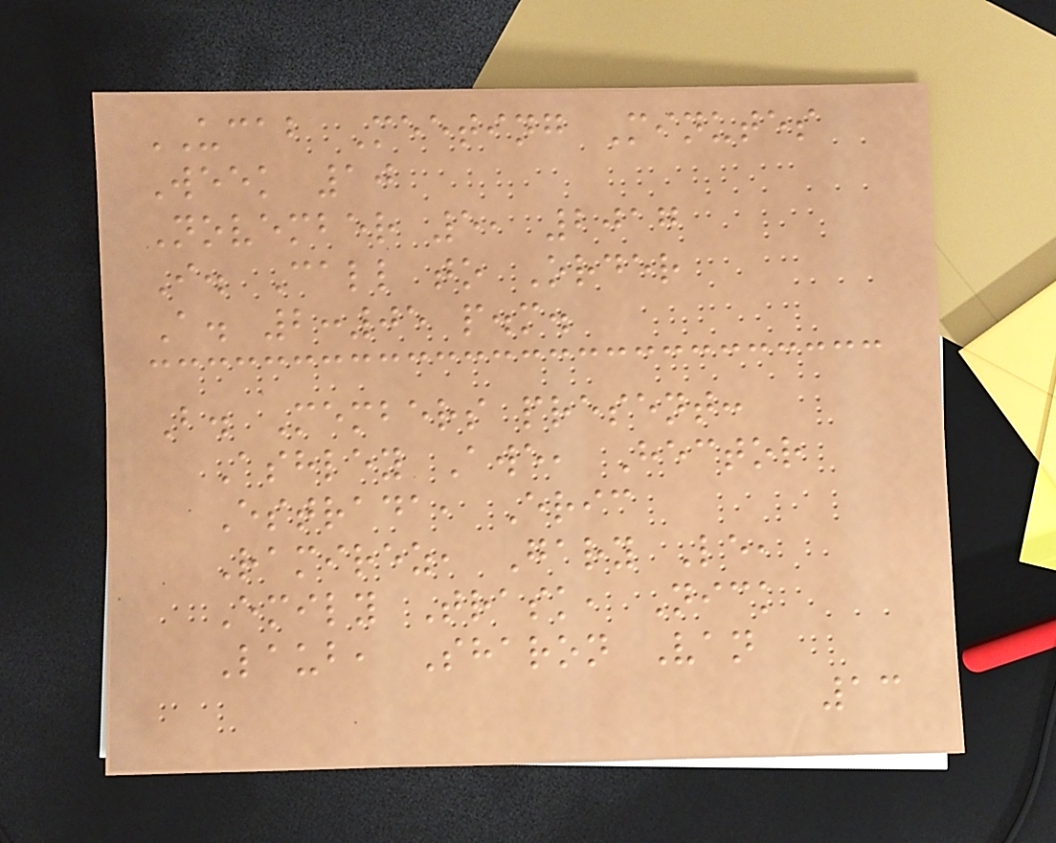UCAB Meeting Minutes
Week 10
November 5, 2017
I. Call to Order
A. 2:05 p.m.
B. Members present:
Ashley Awe, Hector
Estrada, Eric
Ramirez, Gary Le,
Emily Trask, Nick
Laub, Sharon Van
13
